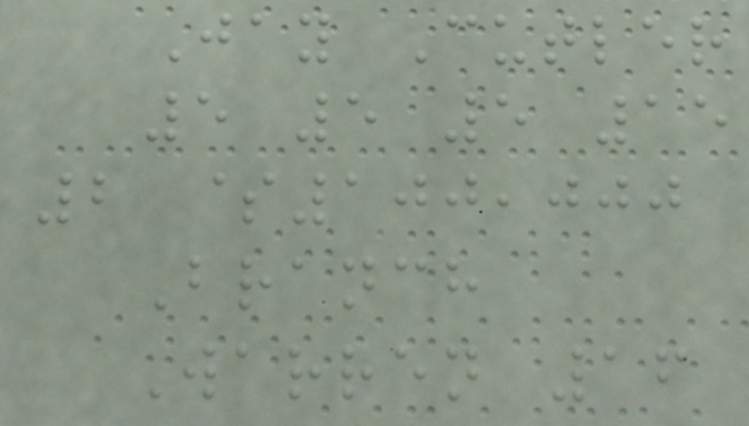Jay Cutler
5 5 5 15
2 $100,000
Branch
Warren 16
